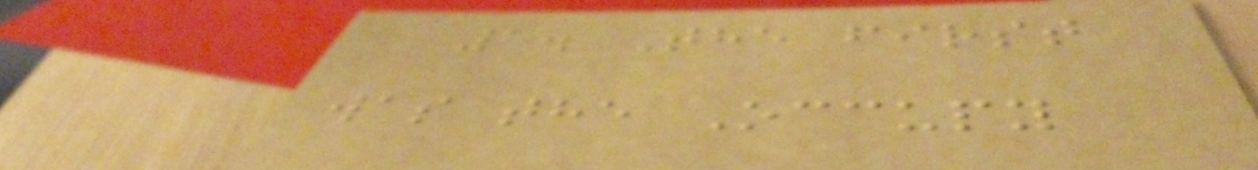1. The first
was the Occupy
